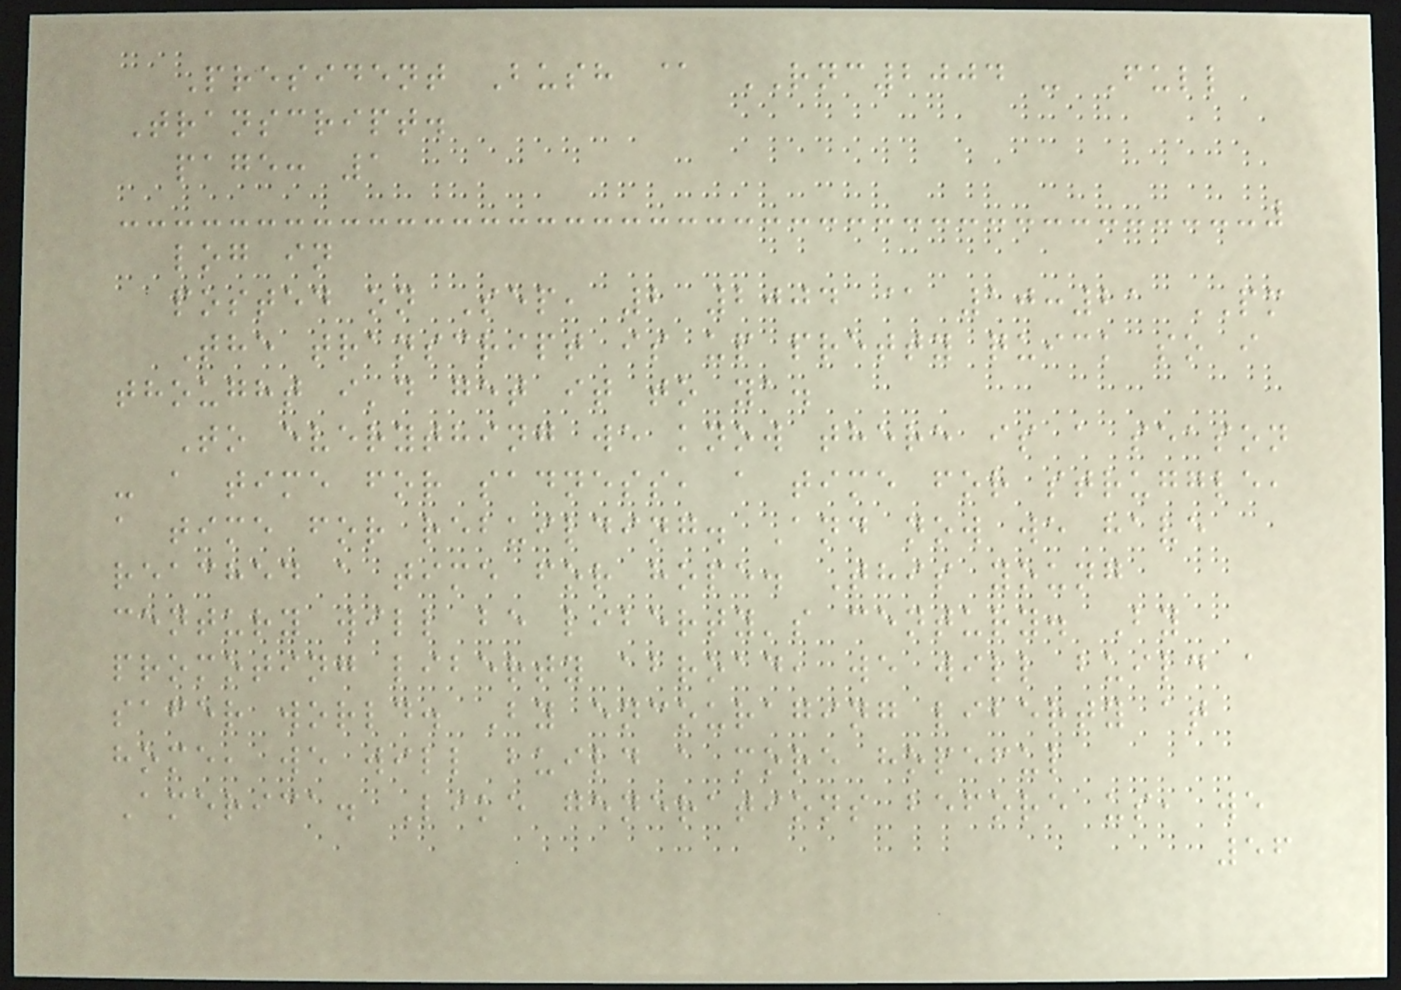President Bush @ RNC2004 - Full
Transcript.
page: 1
log in
posted on Sep, 2 2004 @ 10:21 PM
The transcript is up pretty quick so i
thought i'd get it to ya.
To everything we know there is a season
- a time for sadness, a time for struggle,
a time for rebuilding. And now we have
reached a time for hope. This young
century will be liberty's century. By
promoting liberty abroad, we will build a
safer world. By encouraging liberty at
home, we will build a more hopeful
America. Like generations before us, we
56
